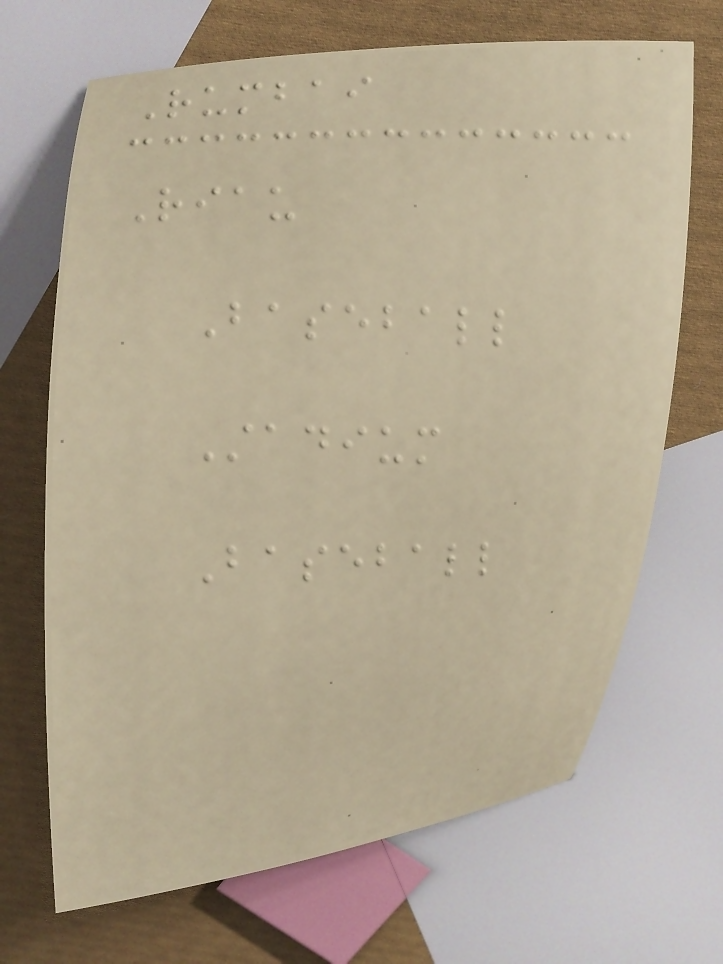Rumbai
Riau
Baseball
Stadium
Baseball
